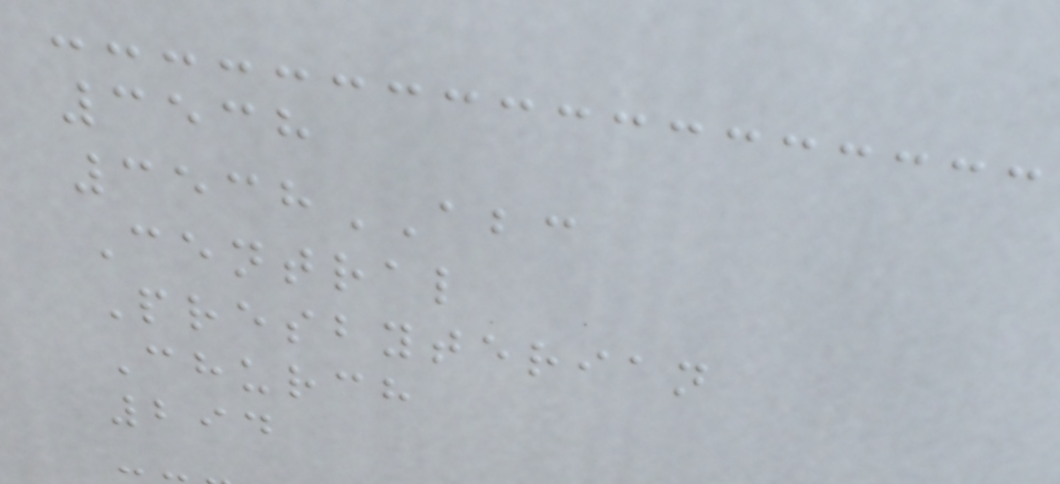3538
3538ABC
Central
Presbyterian
Church
294
